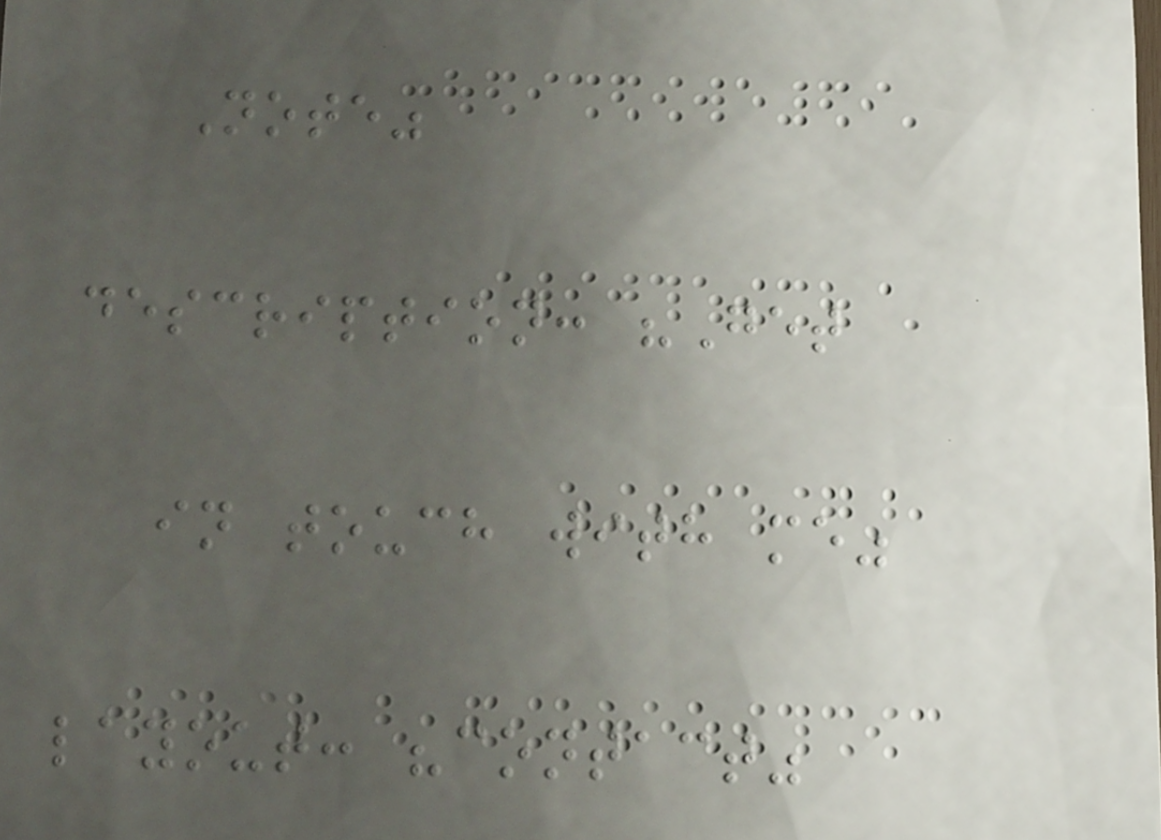Note"
description: "Get
in touch with me"
layout: "contact"
